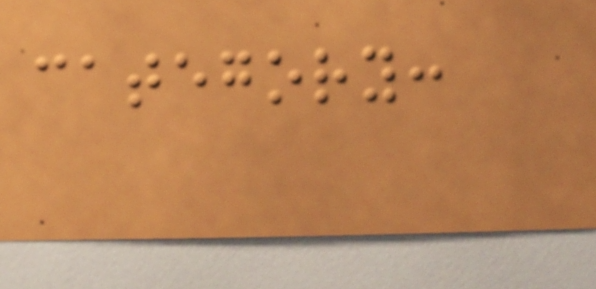category:
